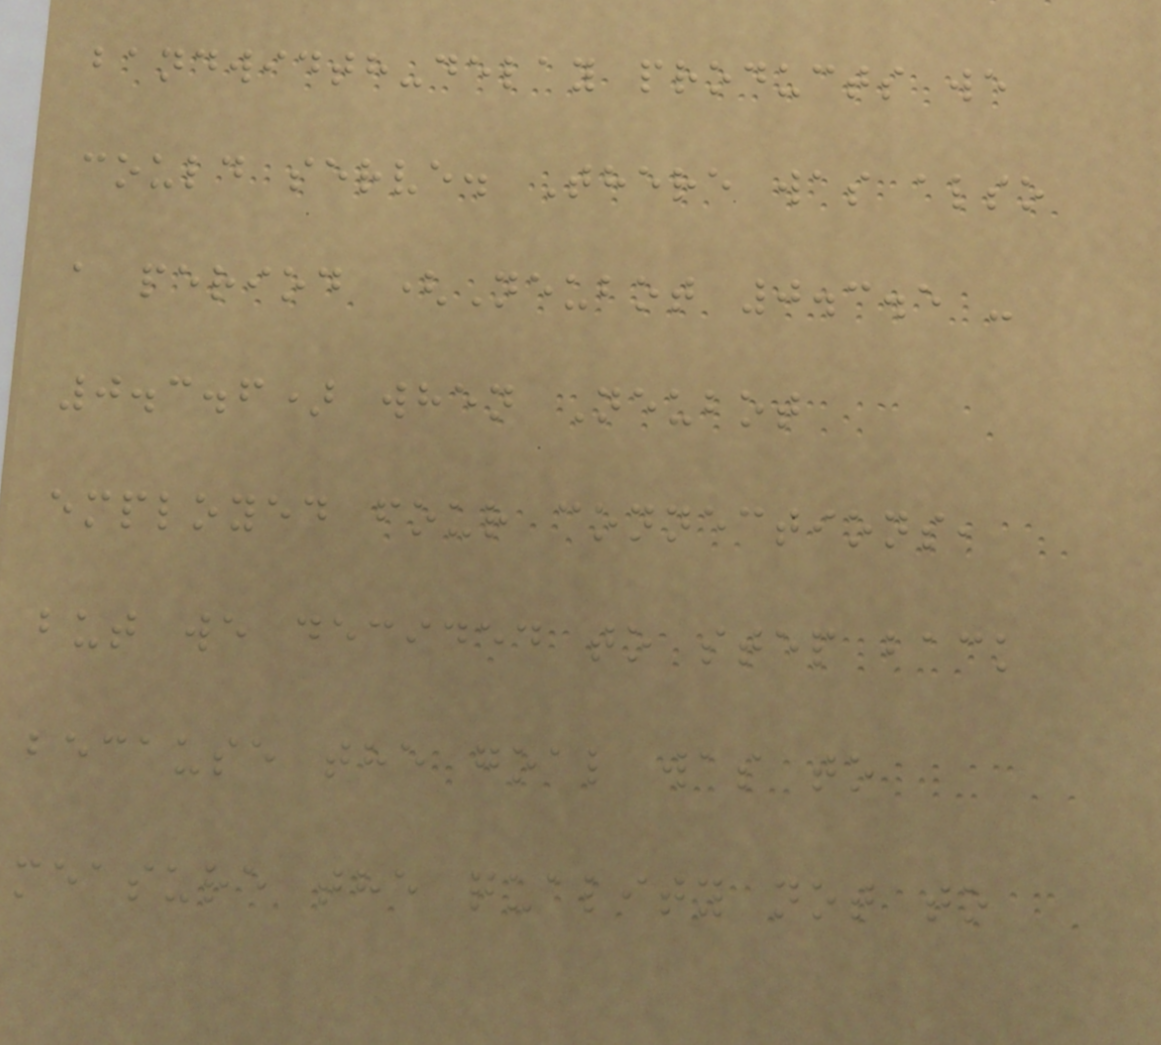bandwidth-delay products we
could serve. There was also
a period (Neubot 0.3.5 -
0.3.6) when Neubot
employed four connections,
but we decided to step back
because the goal was to
measure the quality not to
